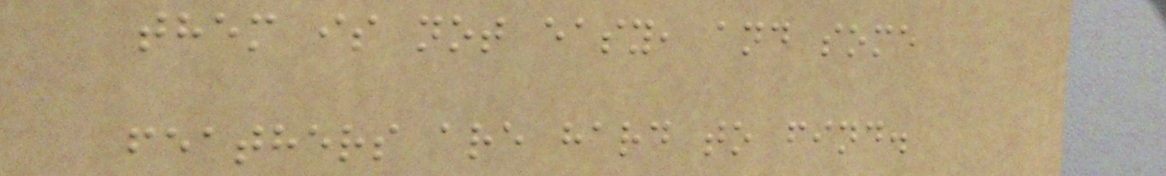them is not easy, and some
feathers are hard to find.
